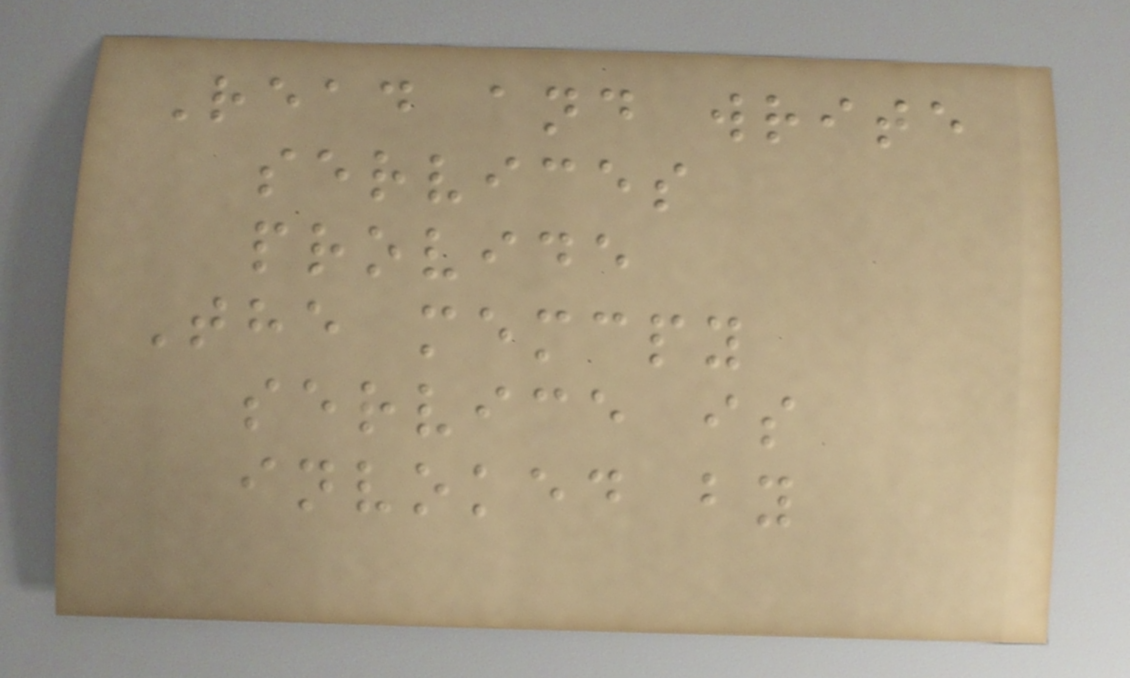Read and write
services
provide
The memcpy
service is
invoked by
